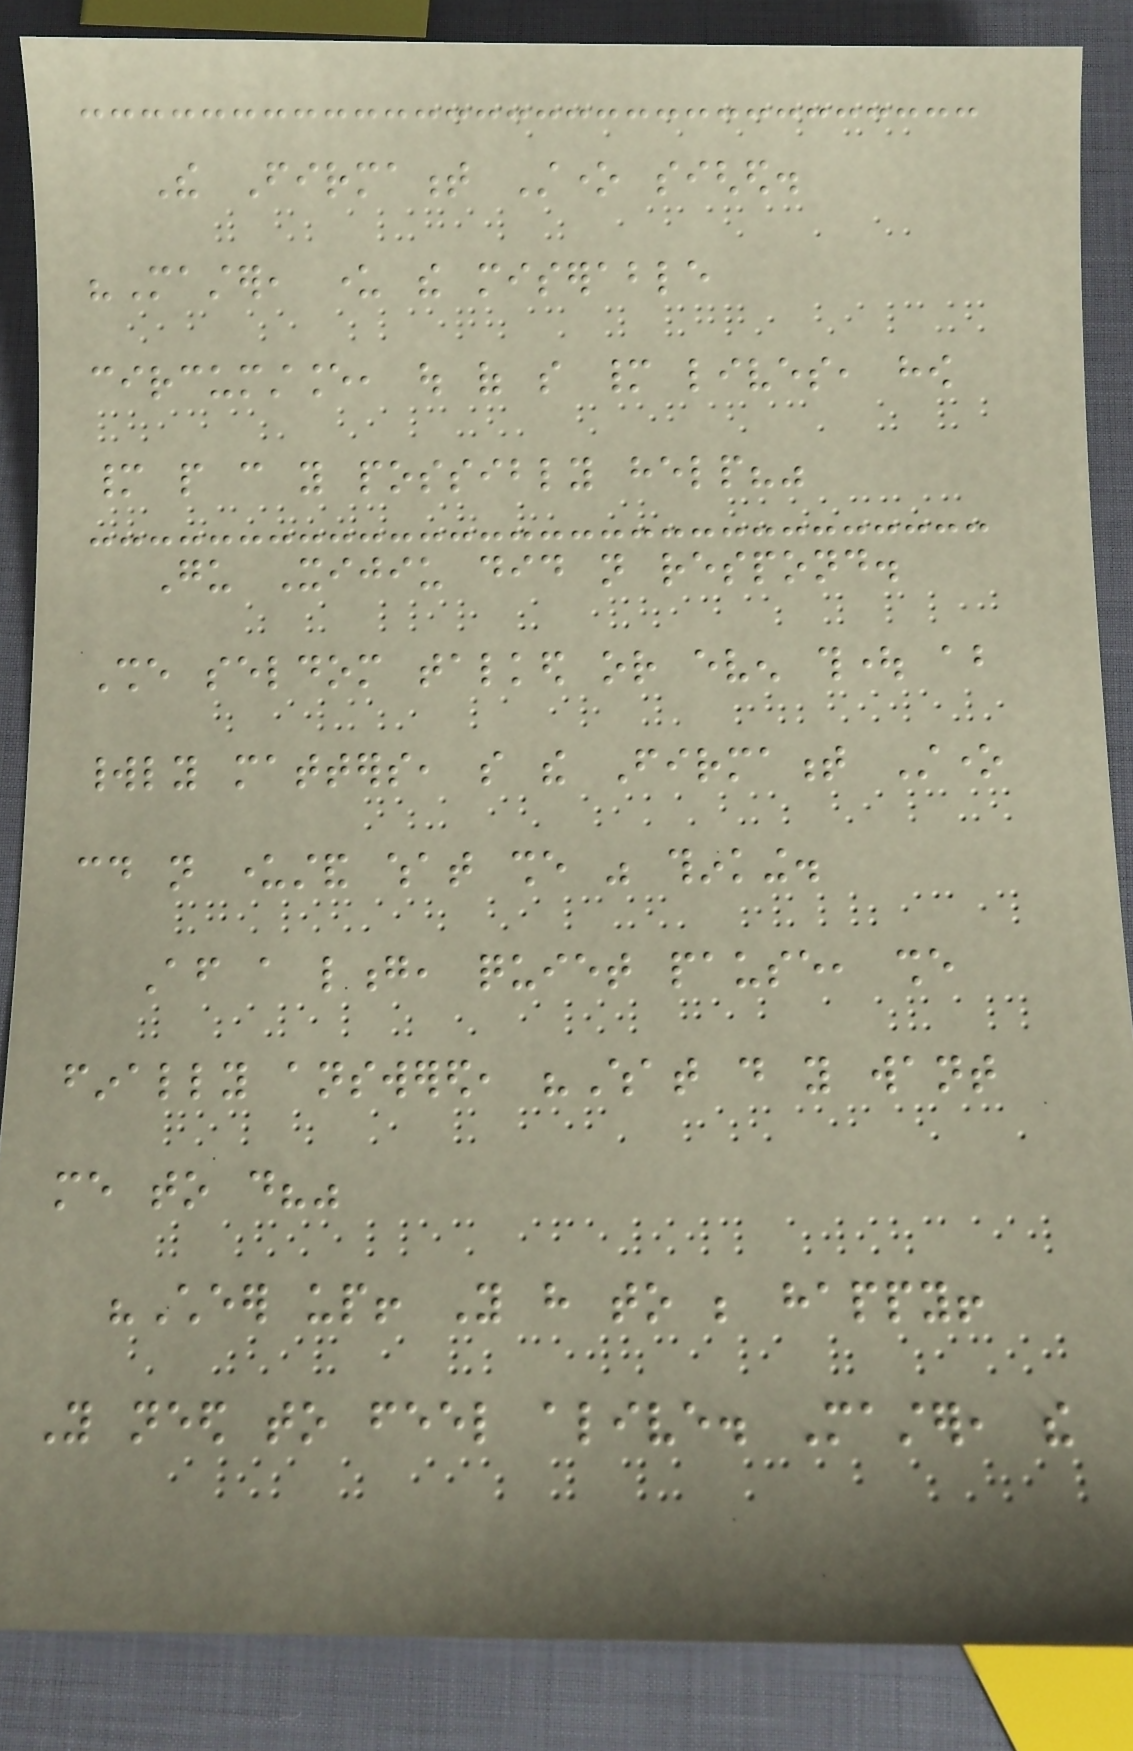The Firmament Stone sighed.
"Master, under the miserable
circumstance, out of so many lives, how
many people can you possibly help?"
Gu Xijiu did not respond.
She seldom talked or even thought about
worldly matters, so the Firmament Stone
could not understand what she was thinking.
After a long, quiet pause, she
finally answered, "What do you want
me to do?"
"Cheer up! You have to be happy!
You need to feel alive. Master, the
